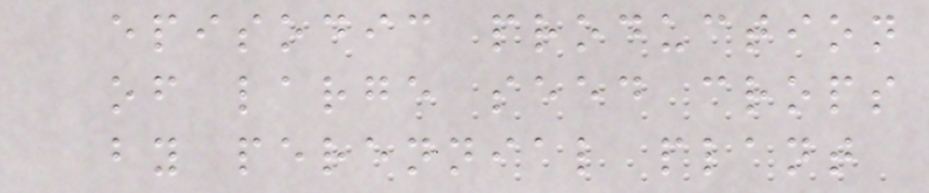episodic production
of large seed crops
by perennial plant
